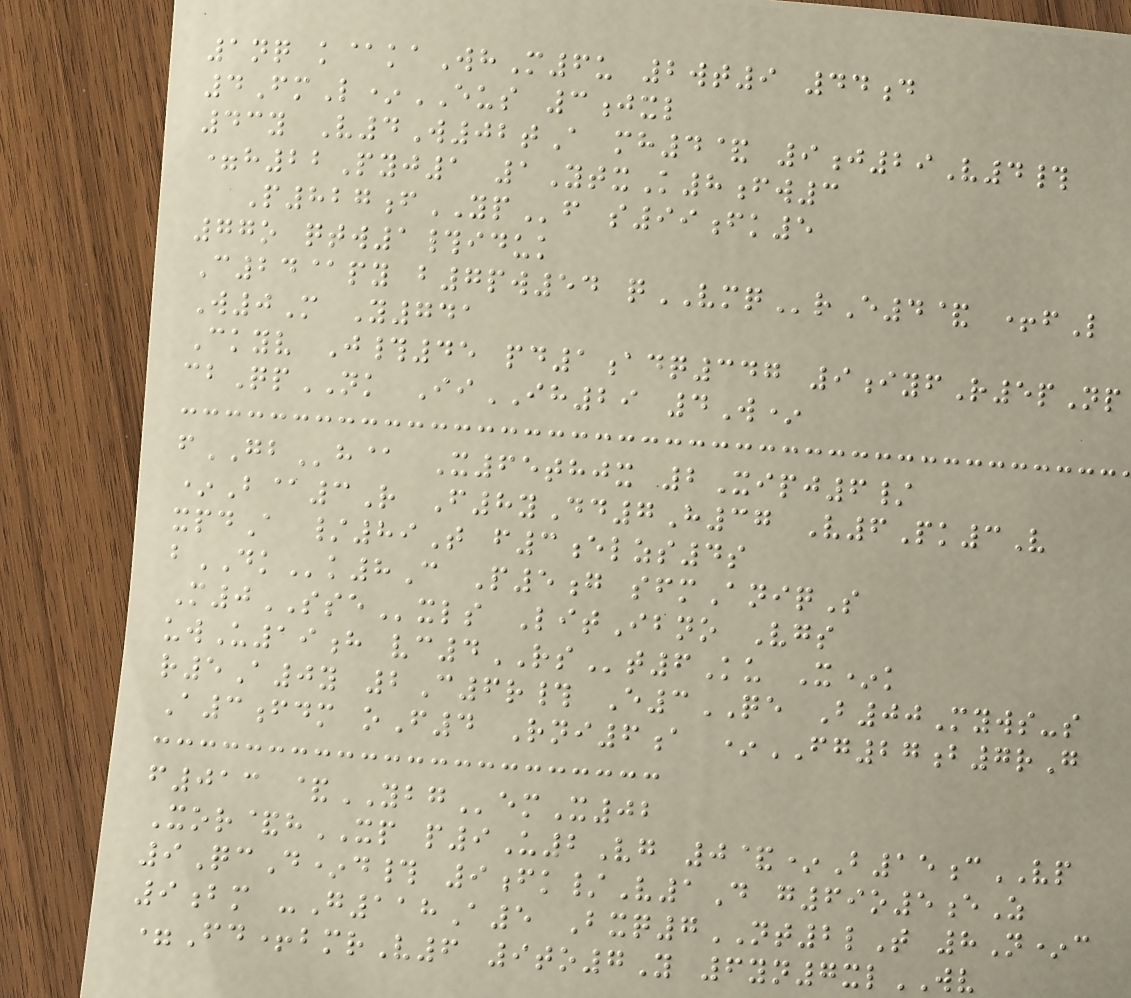1nq k@kaWhM6u 2wt9 44d
4FmL*EUS 3jxl
43y V4W02tA mh4& 9j29V4#
=h22Pyj1 1YtxK8fw3
P827fYPf s99fk5
77o qtw1#iduk
C24@py b7pw54 qVMQrE4& +fL
W0M Y741
Ckyv J#45 pd1adq347 9iyfR5pNp
cbQpNK IiIH29 4W*
fGBh@ X65thjx 2Xipj6/
*B@3R F8yDd7H37 V6Pk3V
xpdA /89T f3elzs4s
bDKk8C P5g sfmAniqS
M0SSExls LitIbno Vgs
uwU19h vc4RSt6Ku X*k
r5A0y 2C6r# E3QE B00Myws-s
A3fdm oF4 Rni6a *FG27b7rG
f013 &YBGemX02
Xor&hXP p9U2Vg 0&*B15cVP
9QcD*d# 9fk/V1D g69o5eZ
9bm -G118A5 Bxq7NT2lT 8N*c
=Fd+bmrV6 9to7Y 6yn7xlWV
